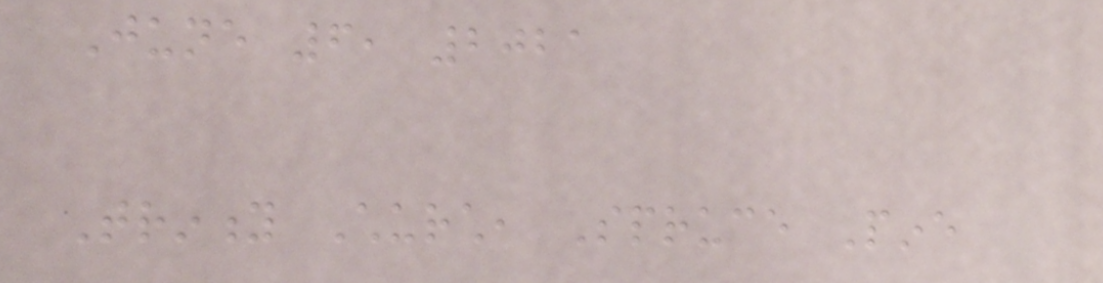June 6, 2021
Trinity Church, Spruce Pine
